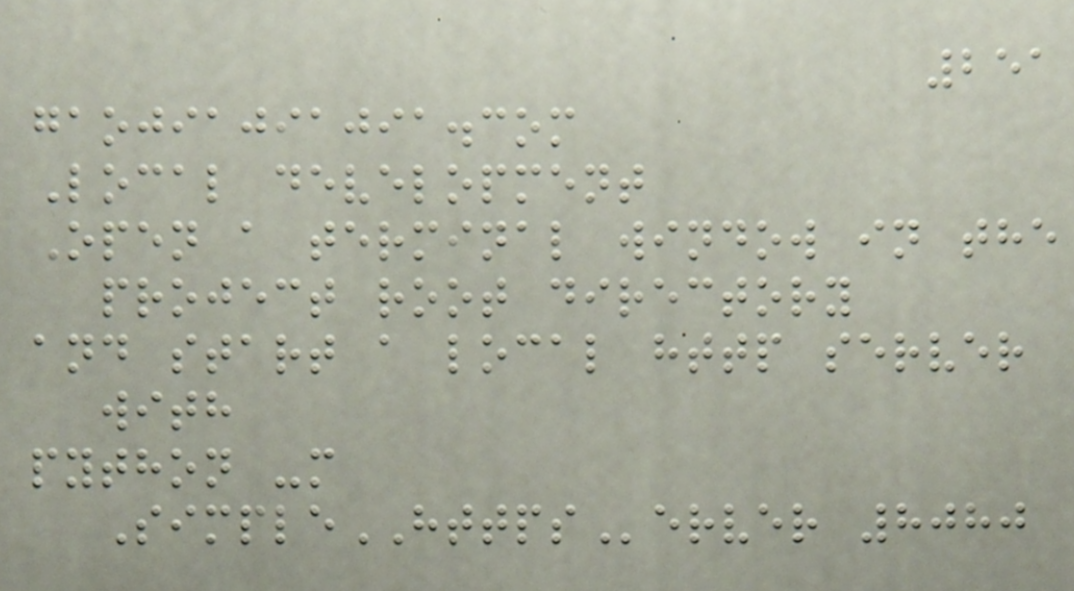251
gaojiajiajia.com
Local development
Open a terminal window in the
project root directory
and start a local http server
with
python -m
SimpleHTTPServer 8080
